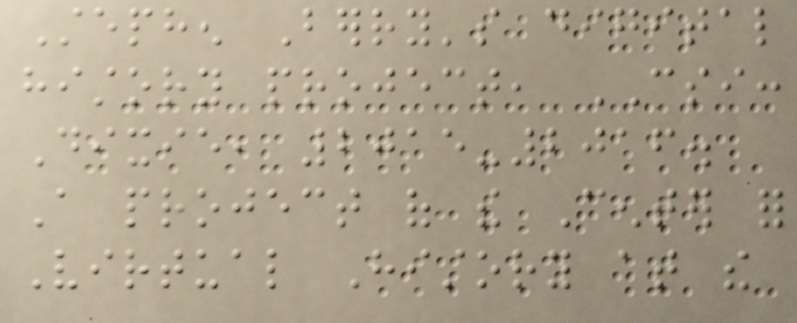Stephen Berry's digital
history project, CSI:
Dixie, 2015-2016.
A project of the Center for
Virtual History at the
